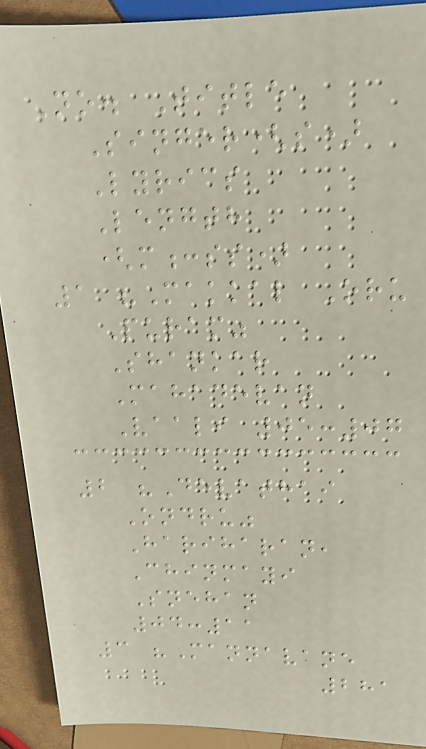No. Title
Singer(s)
Lyrics
Length
(m:ss)
1 "Makkal Oru
Puram"
Shankar
Mahadevan
Vaali 05:07
2 "Devathai
Ondru"
Hariharan,
Chinmayi
Snehan
04:11
3 "Mannavane
281
